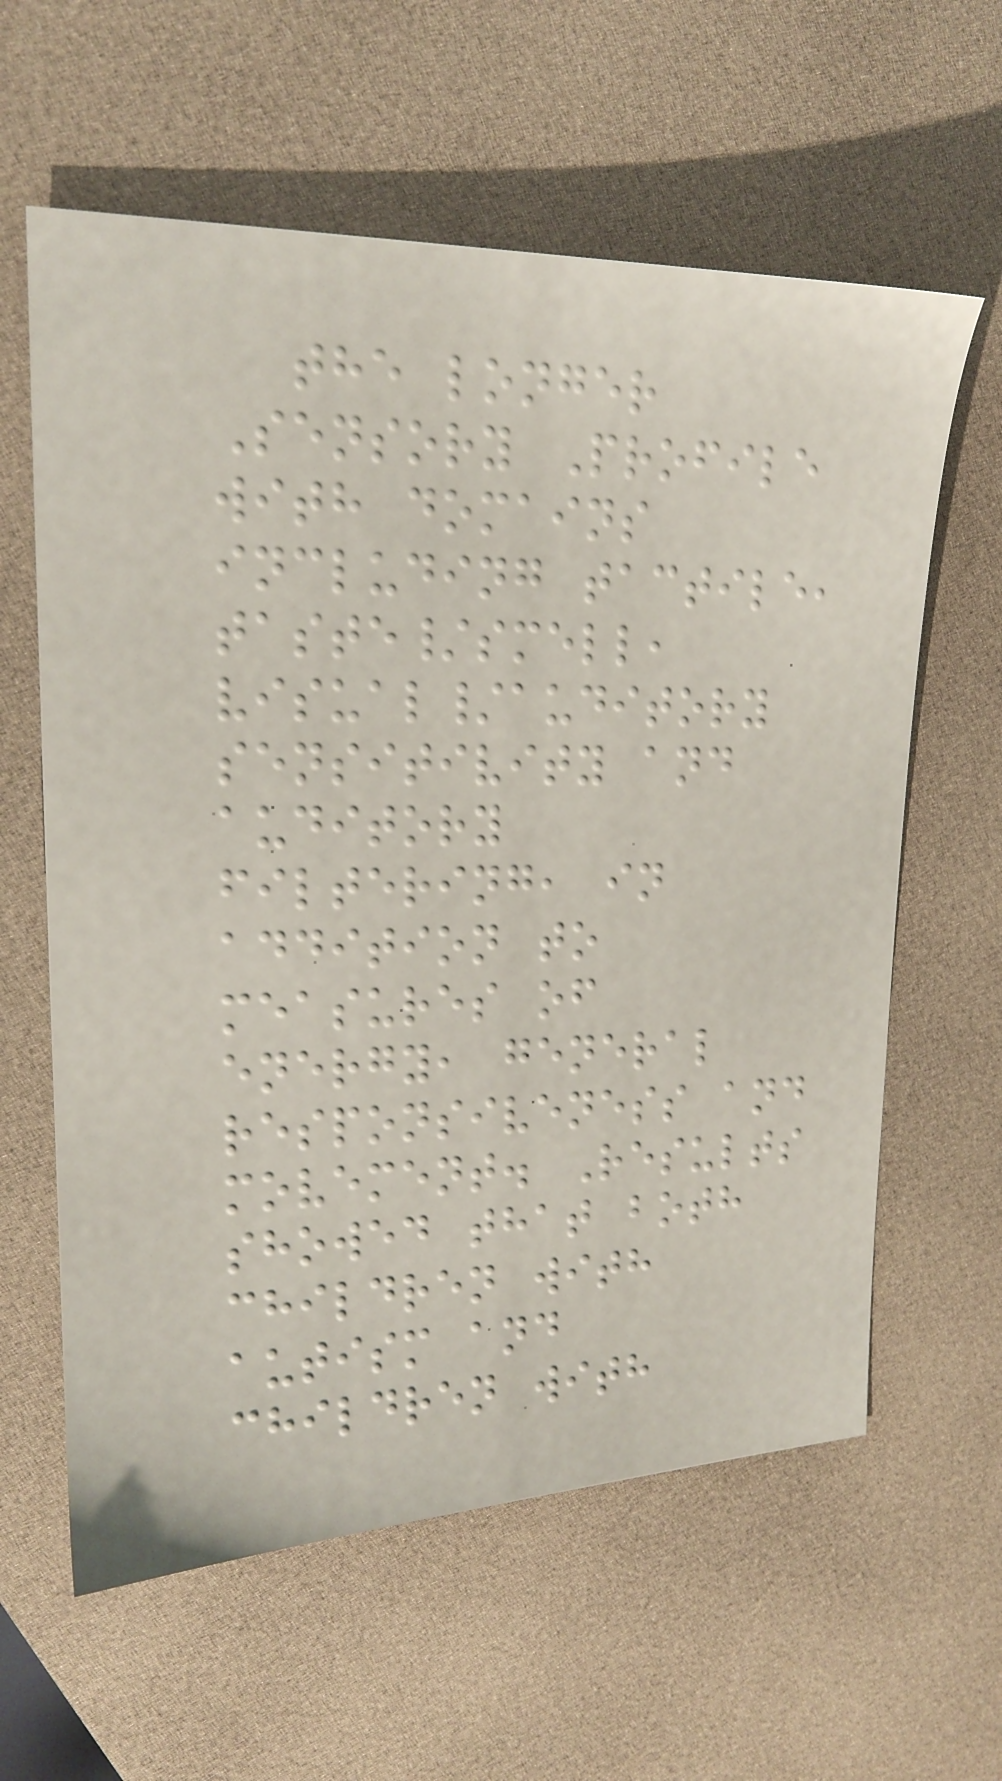the longer
Sensory Profile
with domains
including tactile,
taste/smell,
visual/auditory
sensitivity and
auditory
filtering, in
addition to
measures of
energy, general
responsiveness and
movement. Results
showed that both
children with
autism and
children with
